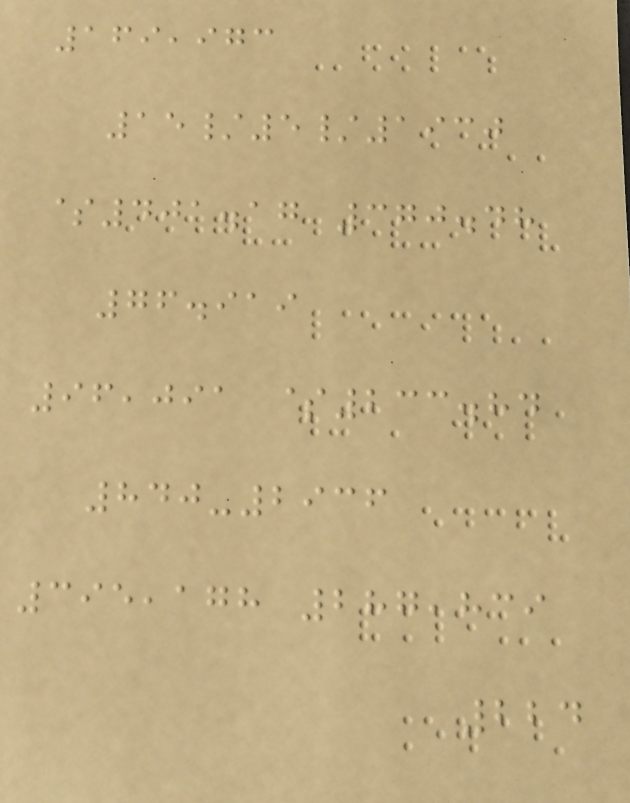169,973
15/5/1930
$401.17 370.48
76.919
96,091 $233.84
840-2936
395,178 287,839
224
